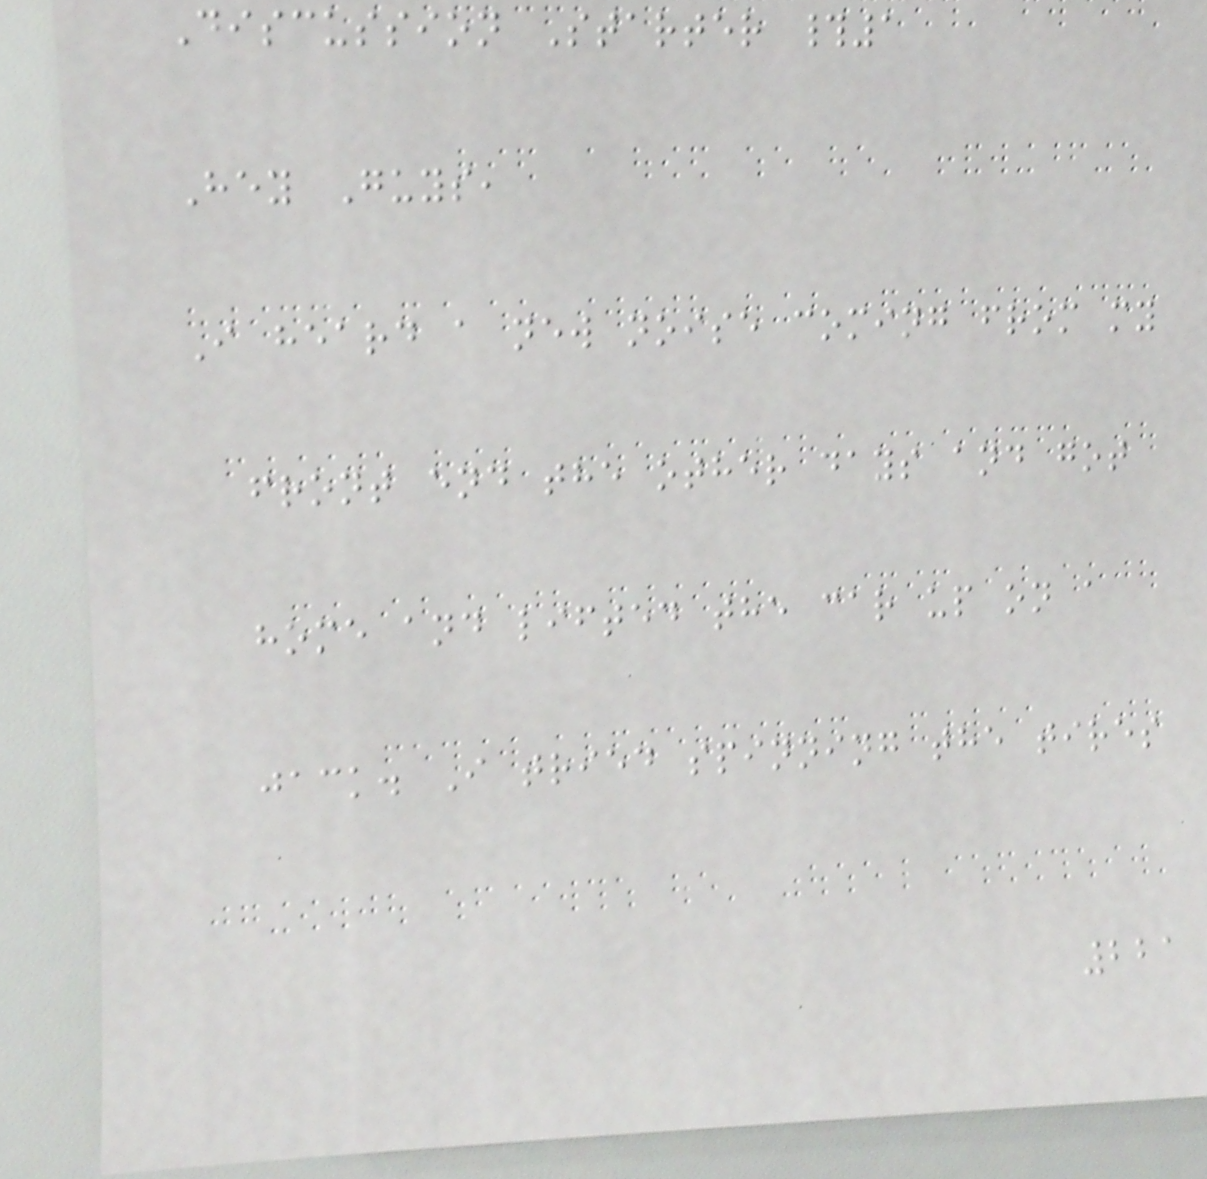Discussion Starter #1
Hey Guys,
I heard a new noise coming from my
front end the other days and got
home and lifted the car up on a
jack. I tried spinning the tires
221
